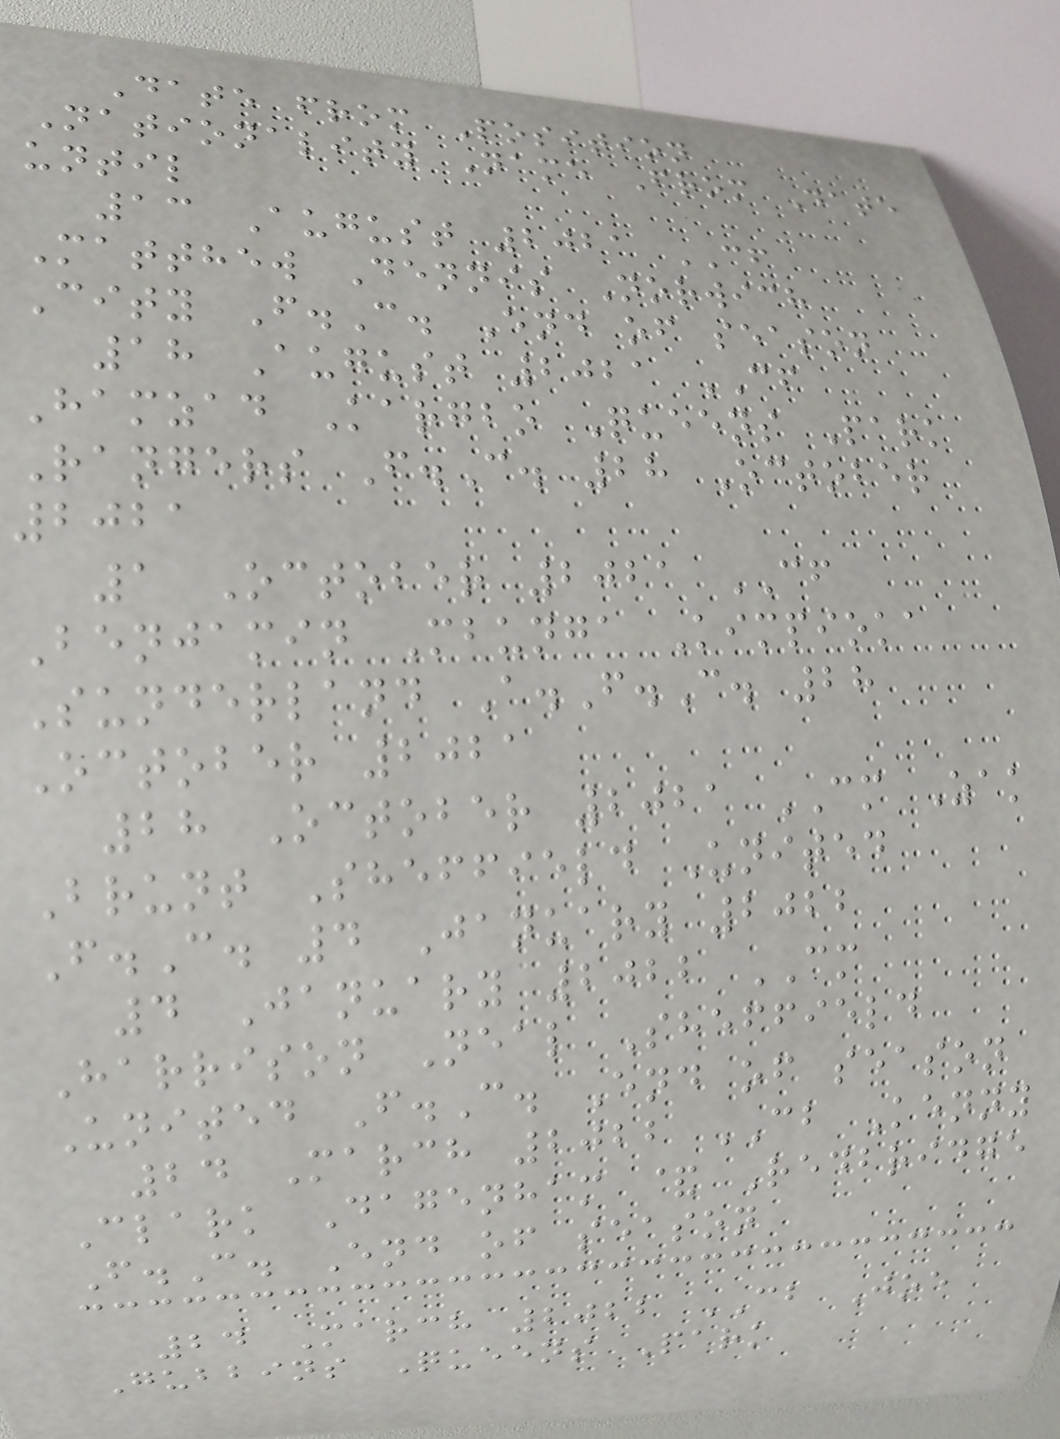Date from Position
Nationality Name From Date
until
13 August 2021 CF
Matthew Dennis Norwich
City F.C. End of season
18 August 2021 CF
Hamzad Kargbo Queens Park
Rangers F.C. 28 October
2021
1 October 2021 CF
Benjamin Mbunga Kimpioka
Sunderland A.F.C. 28
October 2021
28 October 2021 CM Zak
Brunt Sheffield United
F.C. 4 January 2022
4 January 2022 CM
Harrison Neal Sheffield
United F.C. End of season
24 March 2022 CB Kenny
Clark Dagenham & Redbridge
F.C. End of season
24 March 2022 CB Joe
Gubbins Queens Park
